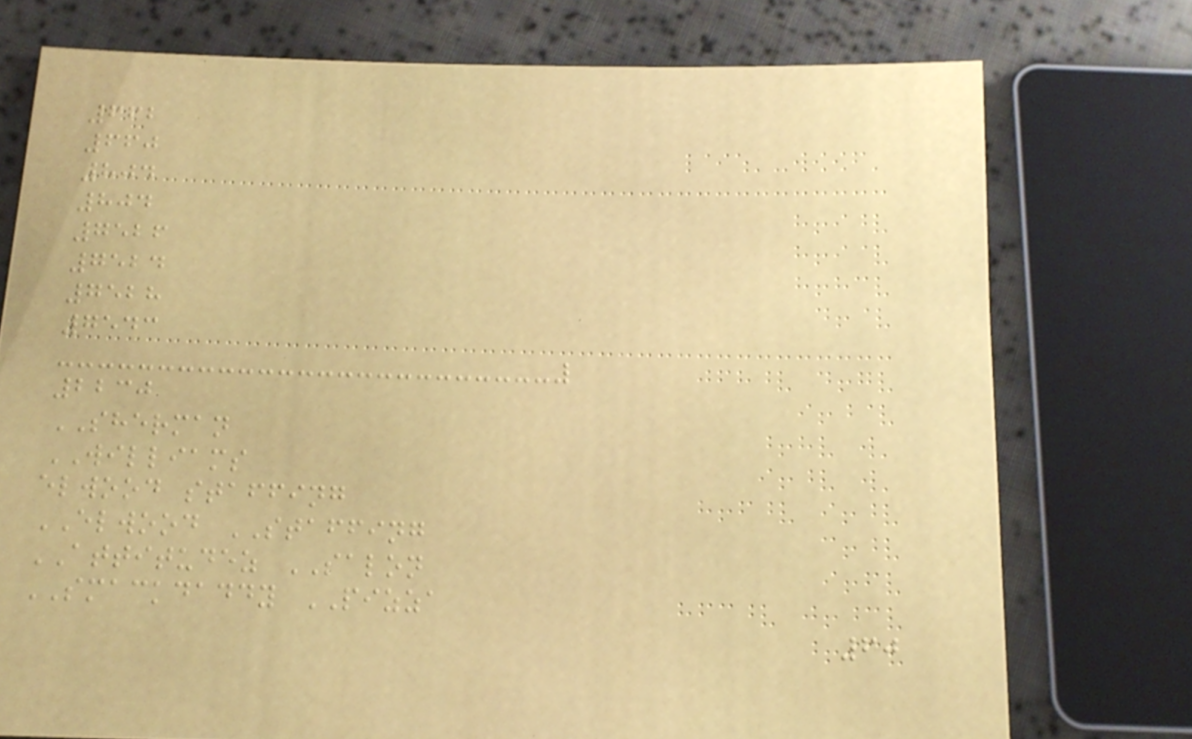662
660
804
804
7526
7524
7528
7543
2230
SHERMAN
WILLIAMS
elwood staffing
ELWOOD STAFFING
ATTITUDEZ SALON
SMACKDADDY PIZZA
60
